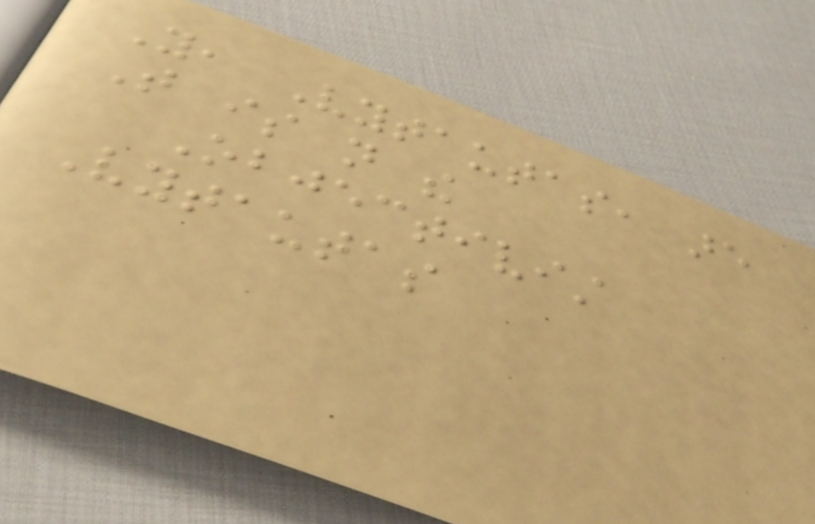You, Vytautas, are
That is not the
Objectivist
Vytautas
